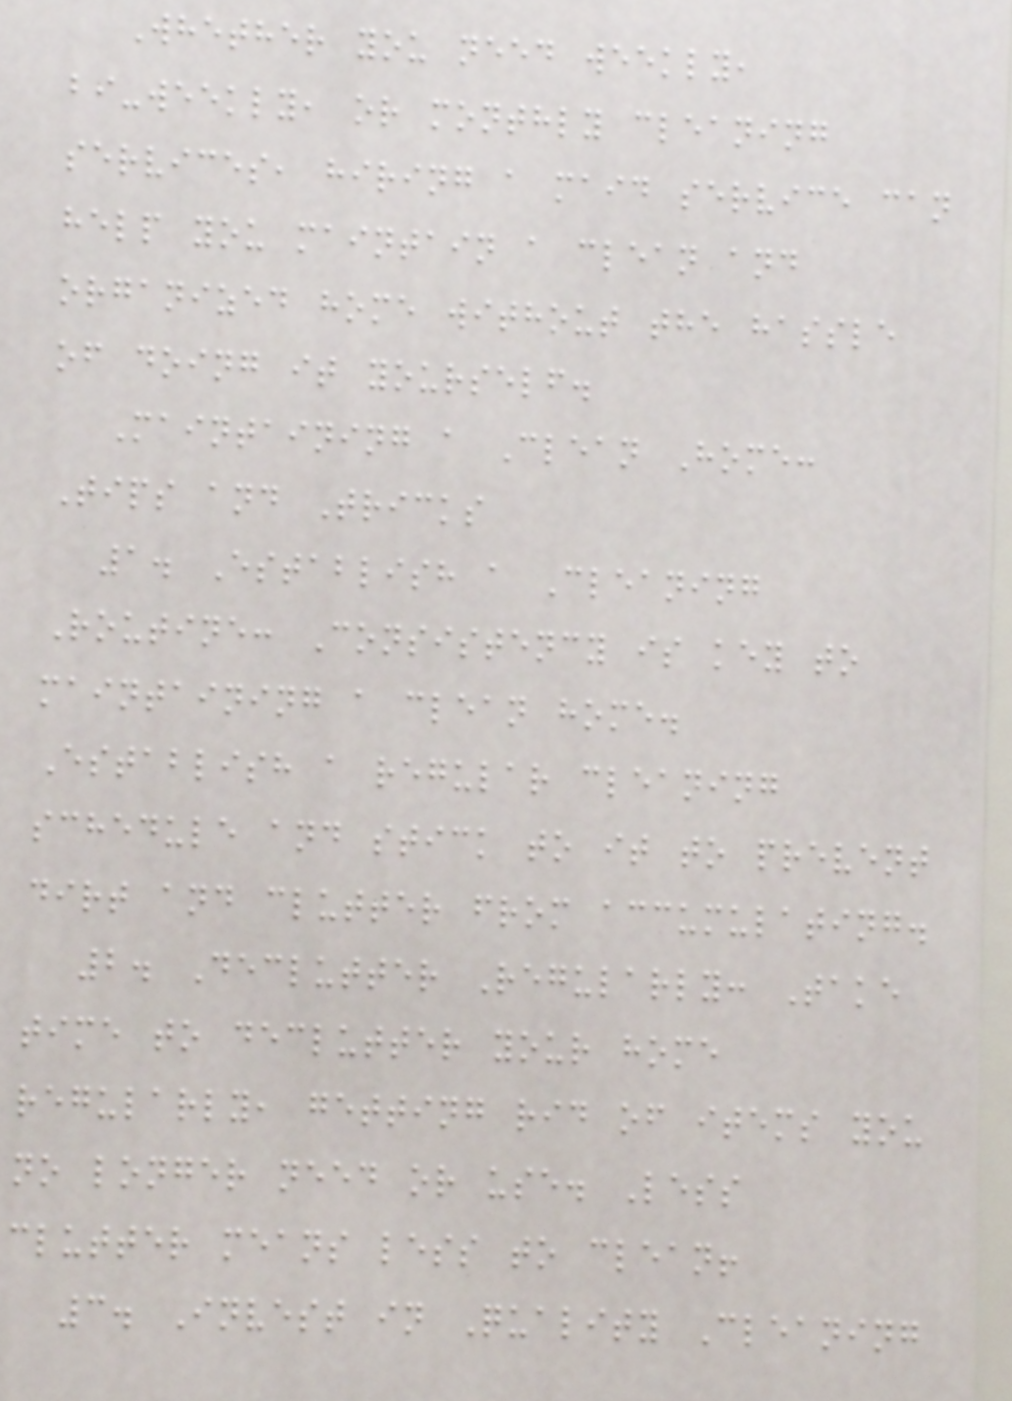Whether you need weekly,
bi-weekly, or monthly cleaning
services, hiring a maid service can
help you maintain a clean and
organized home without the hassle
of doing it yourself.
Maintaining a Clean Home:
Tips and Tricks
1. Establish a Cleaning
Routine: Consistency is key to
maintaining a clean home.
Establish a regular cleaning
schedule and stick to it to prevent
dirt and clutter from accumulating.
2. Declutter Regularly: Take
time to declutter your home
regularly, getting rid of items you
no longer need or use. Less
clutter means less to clean!
3. Invest in Quality Cleaning
